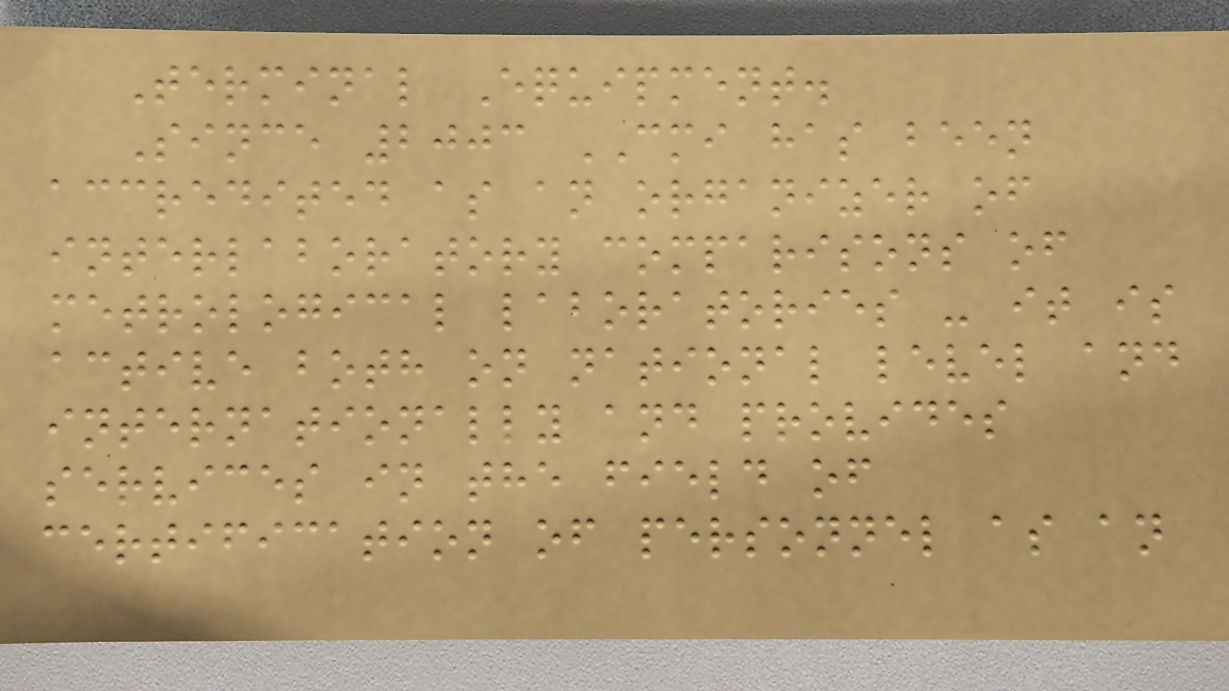Terminal Equipment.
Since 2003 CMI has been
accredited as an organizer of
interlaboratory comparisons of
metrological laboratories - it is
active both on national level and
internationally and provides
services in the field of
certification of personnel as an
